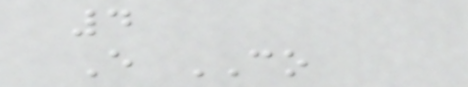4
E CO
